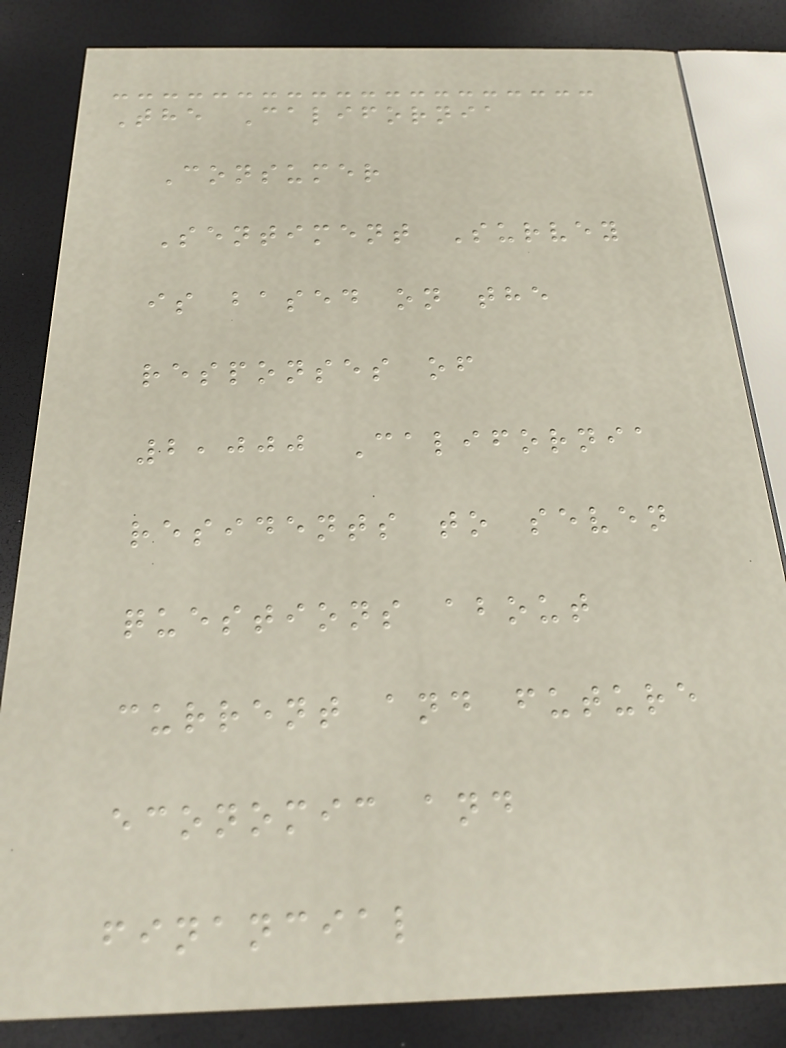The California
Consumer
Sentiment Survey
is based on the
responses of
2,000 California
residents to seven
questions about
current and future
economic and
financial
